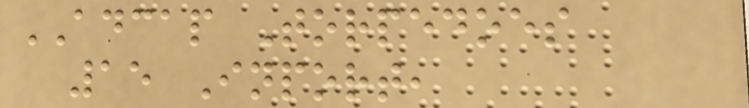ADCAP Torpedoes
15 Inport,
